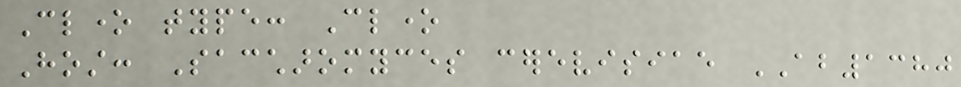Clone type: Clone
Host: Saccharomyces cerevisiae AB1380
